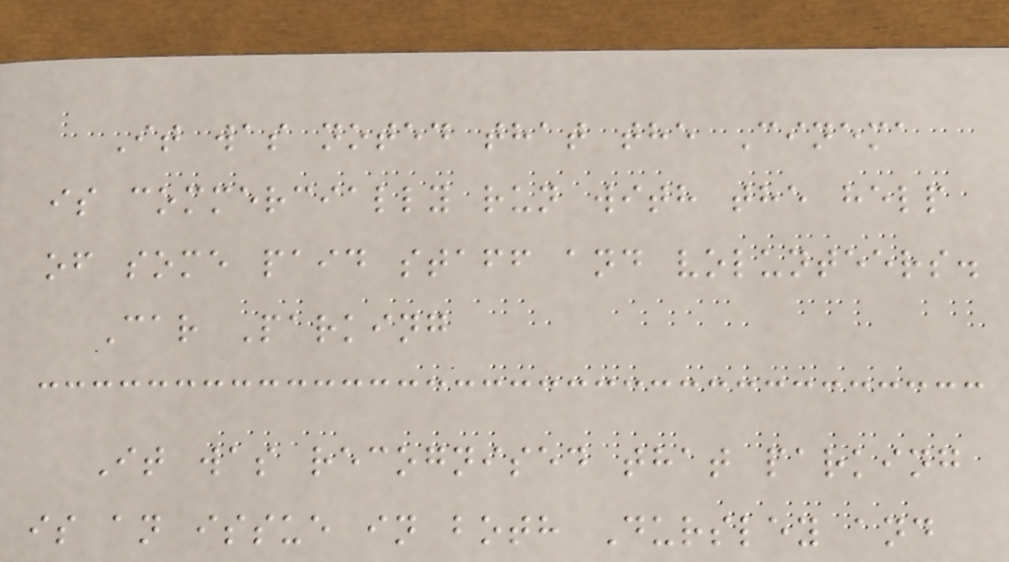It was noted that the Cinema
is commercially run with the help
of some paid staff and volunteers.
Car Parking
It was recognised that parking
is an issue in both Dursley and
